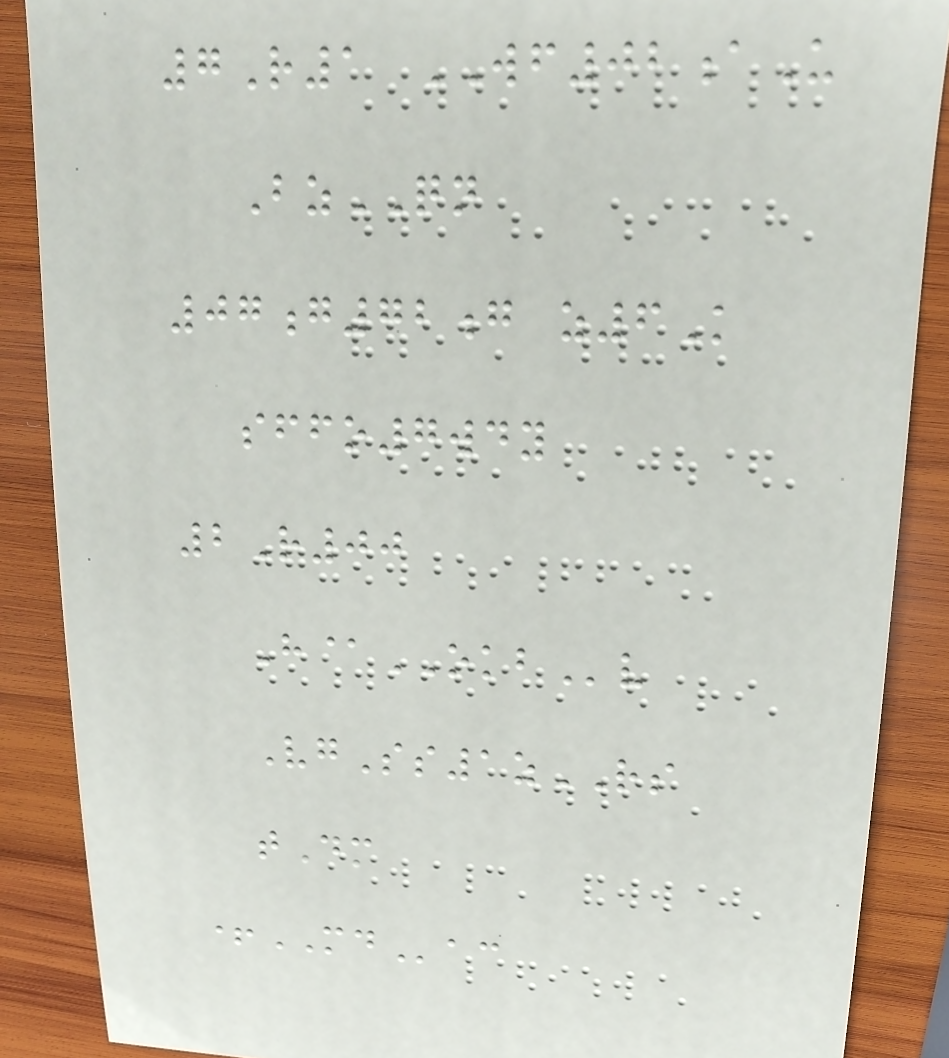7R1 WF02aU
BzQN
07g72g z6K
sffo7wdy
2R00
H@OKBv
VgSs1zRS
tDm
+MDac
